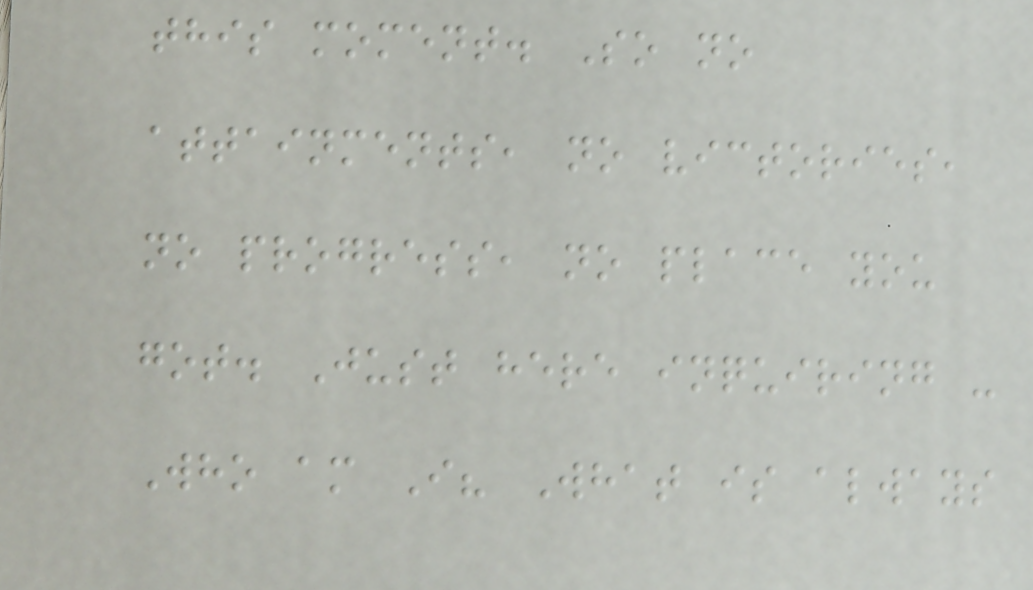this moment. So no
attainments, no victories,
no progress, no place you
got. Just here inquiring -
Who am I? What is always
